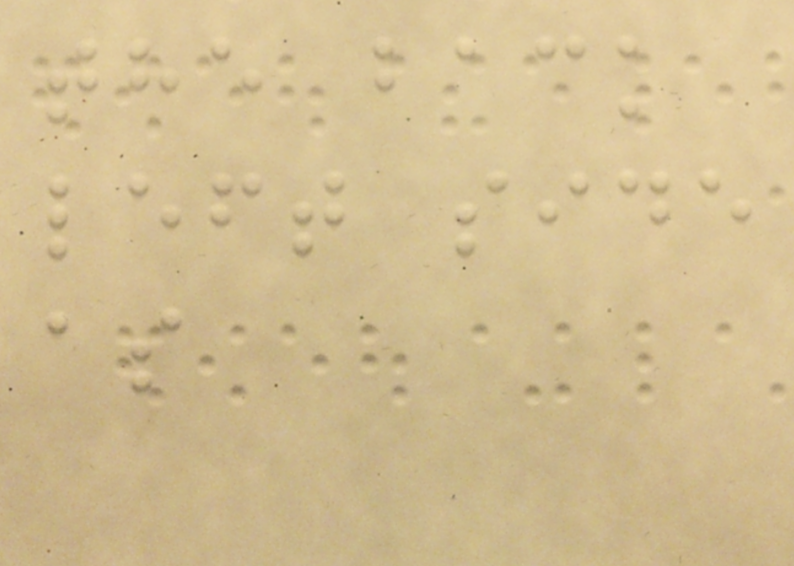the back
left side
as
